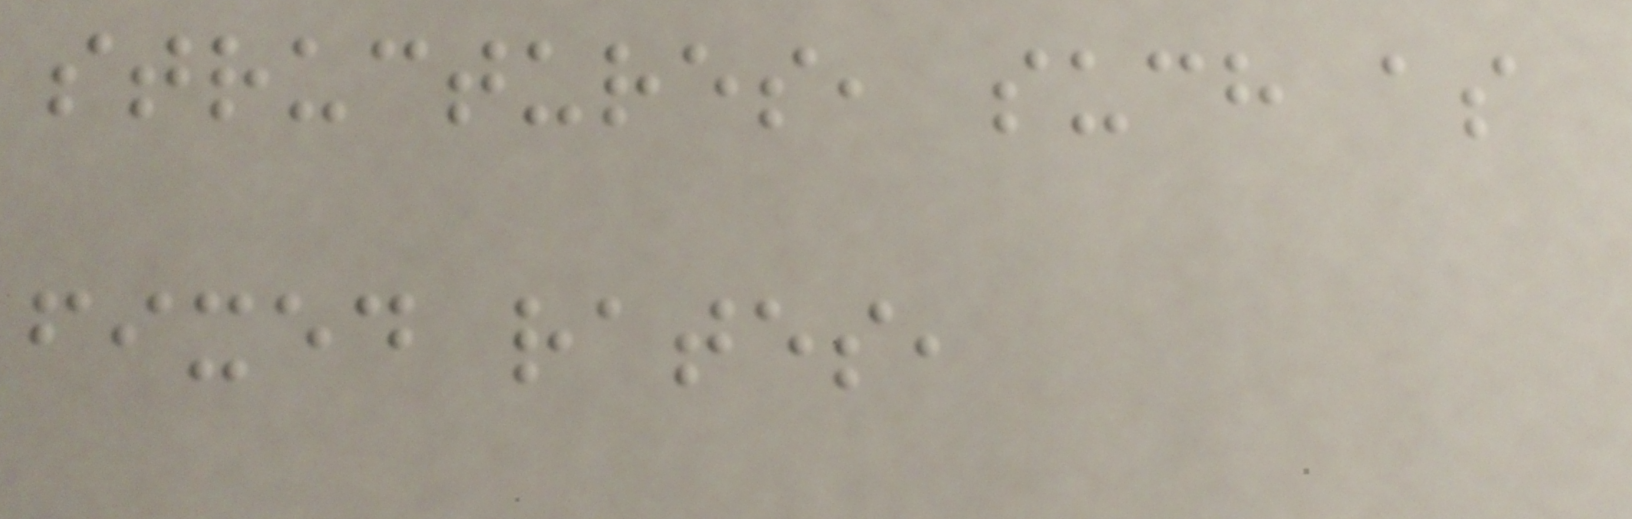structures, such as
fixed rates,
